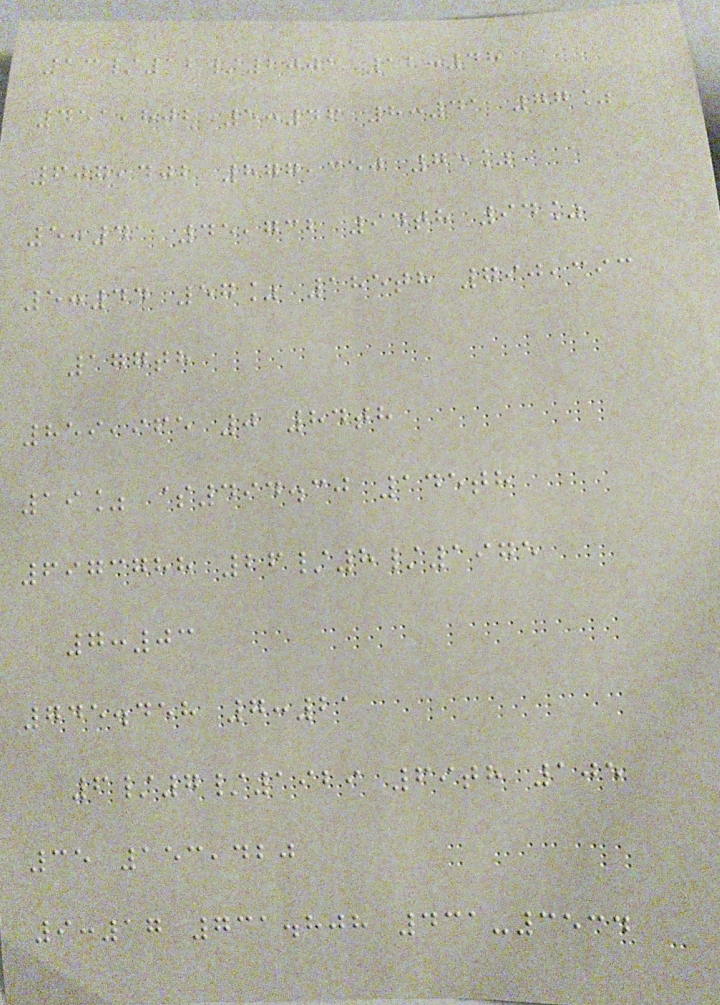13/12/2001 12:48
451,802 5:46 8:41 77%
607,402 877,350 75%
5:41 45,732 94th 94%
5:44 57% 185th 790,393
177th
859,965 0 84th
19% $494.30 145th
6973788 26/8/1975
7:03
745.458 7:21
6/7/1929 69th 105
35 153,420
9:17 731.808 431-3534
